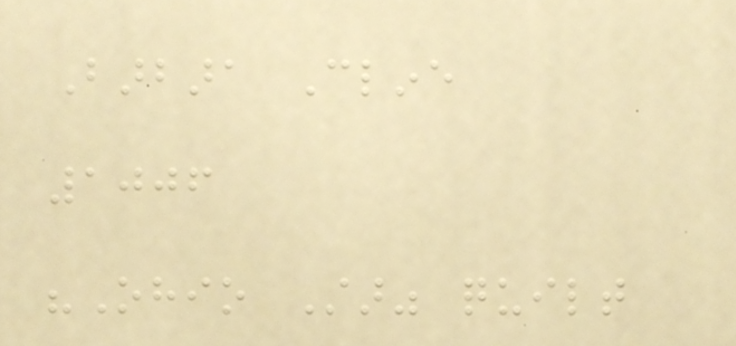Barbara Cline
1006
"Ohio Star" quilt
